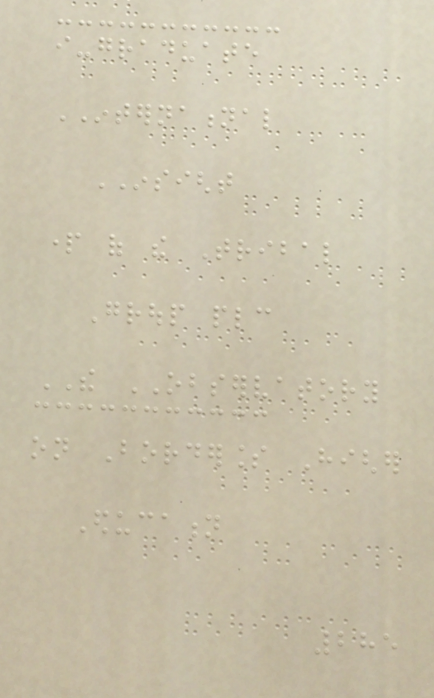i-graduate
INTERNATIONAL
INSIGHT
part of the Tribal
Group plc
THE OBSERVATORY
on Borderless Higher
Education
285
